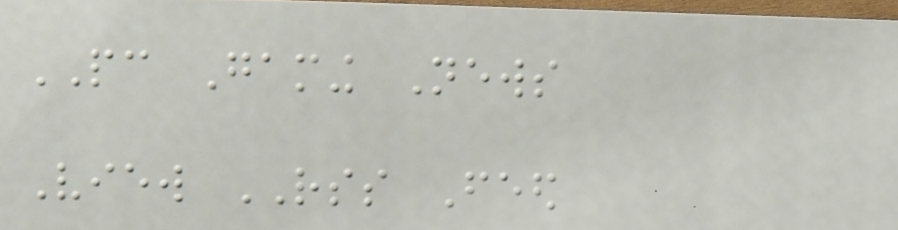PC Gaming News
View RSS Feed
